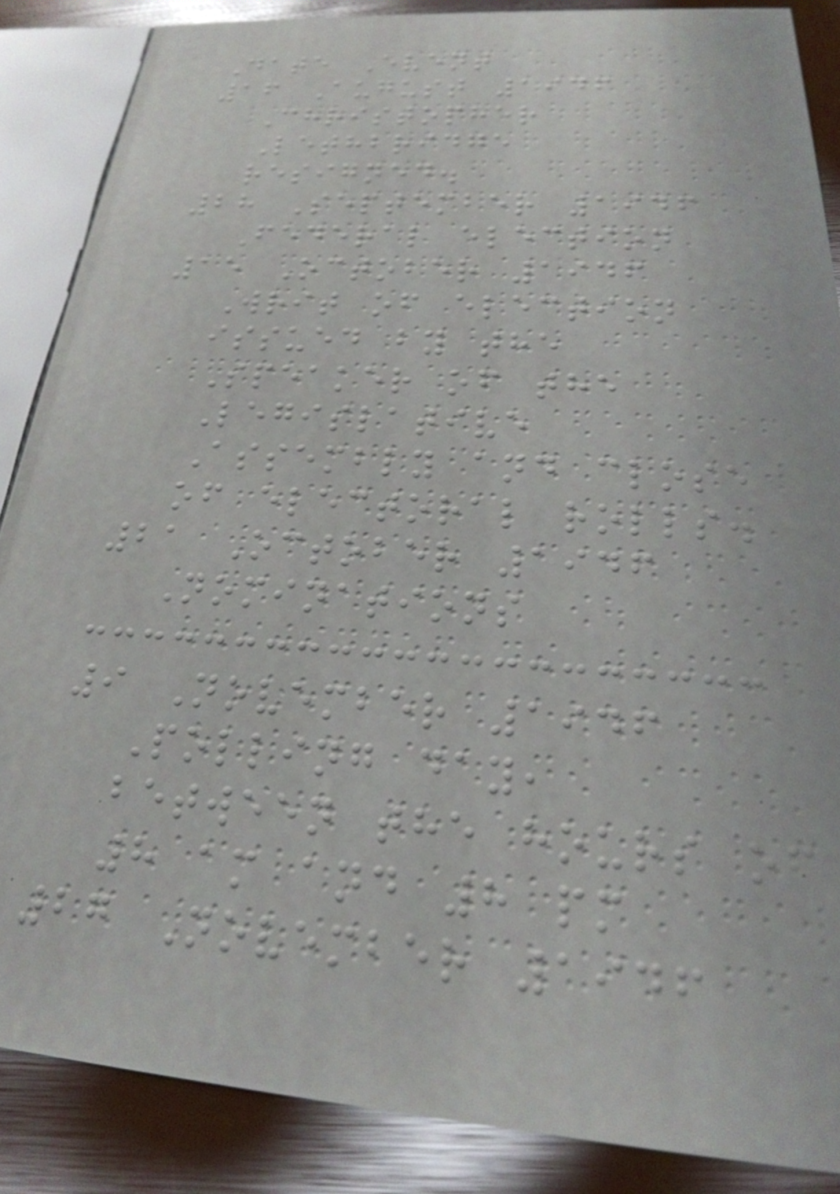Date Event
16 August 1946
Christopher
Lethbridge
resigned.
28 September 1946
Federal election
15 October 1946
Writ of election
issued by the
Speaker of the
Legislative
Assembly and close
of electoral rolls.
21 October 1946
Nominations
9 November 1946
Polling day,
between the hours of
8 am and 8 pm
27 November 1946
